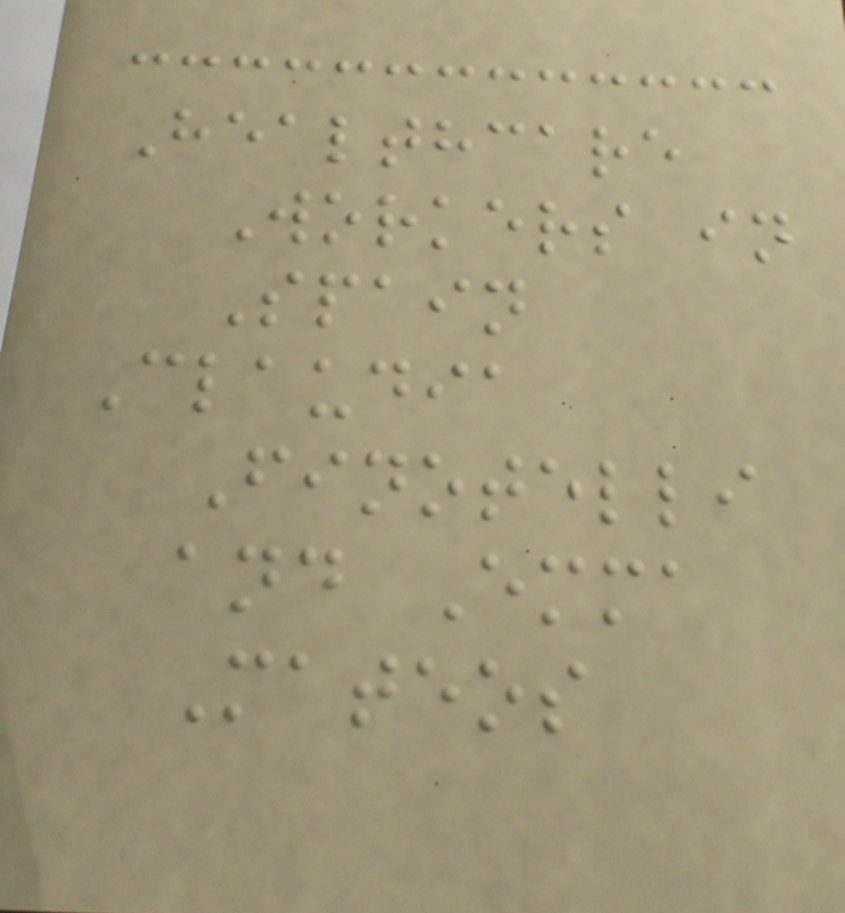Healthcare
Workers in
Spain
Claudia
Finotelli
and Emma
Mateos
